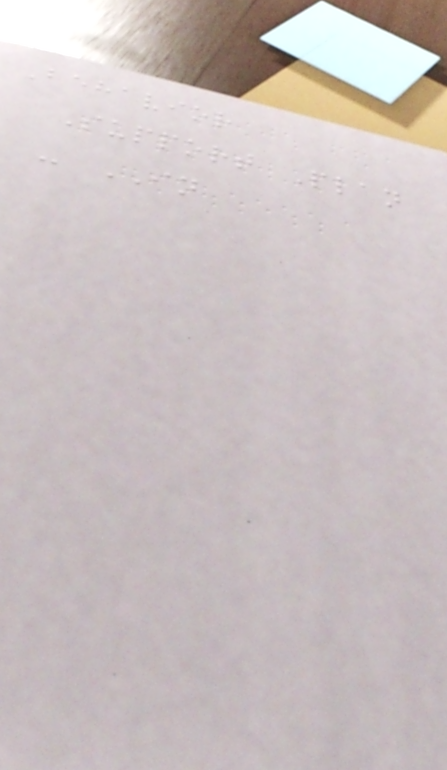Behavior
Support Plan
- IN
